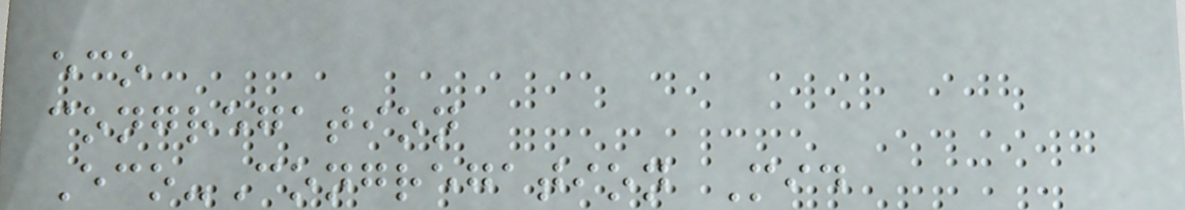eco
congregation
Eco-Congregation Mid
